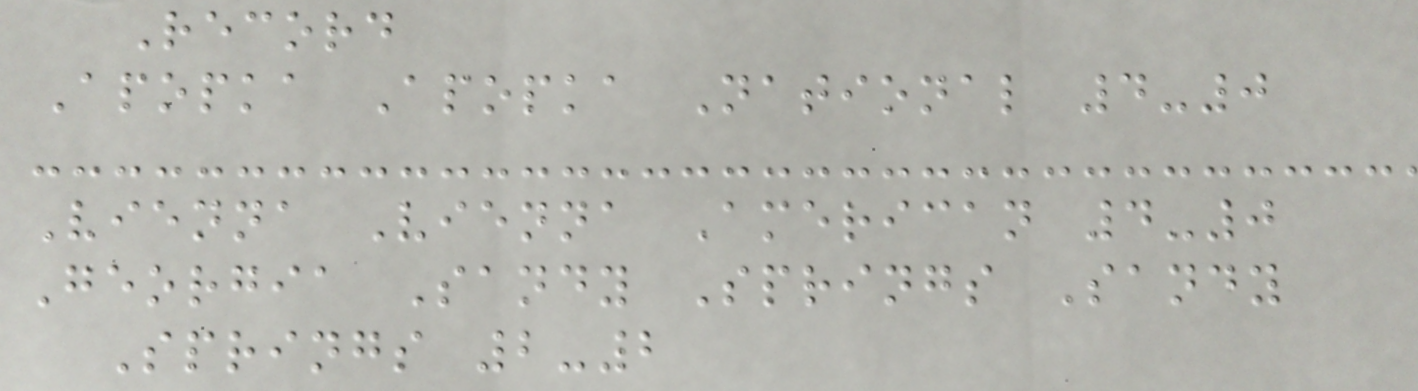Record
Apopka Apopka National 4-0
Vienna Vienna American 4-0
Georgia Sandy Springs Sandy
Springs 2-2
